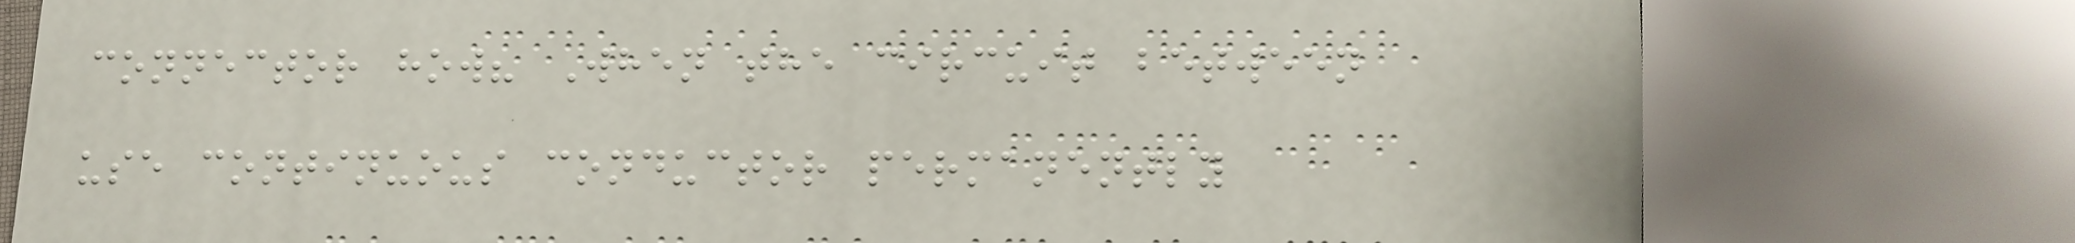connector how? When the circuit between
use continuous conductor permanently
